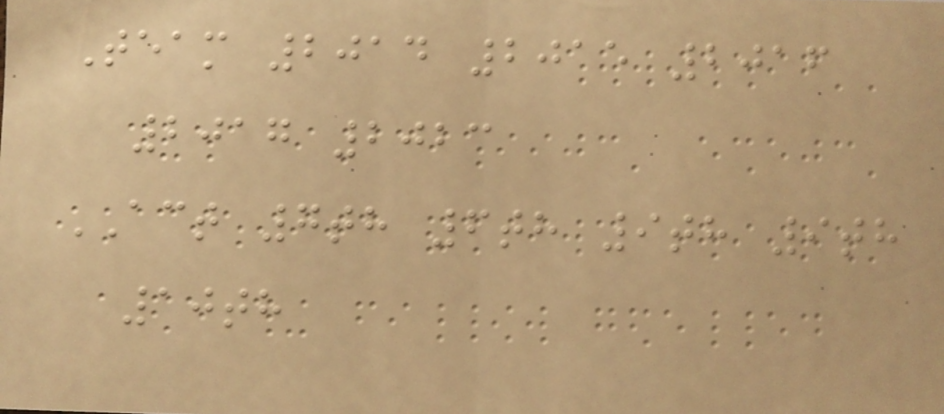Team 2014 2015 2016
2017 2023
ACT 7th 6th 9th 9th
10th
